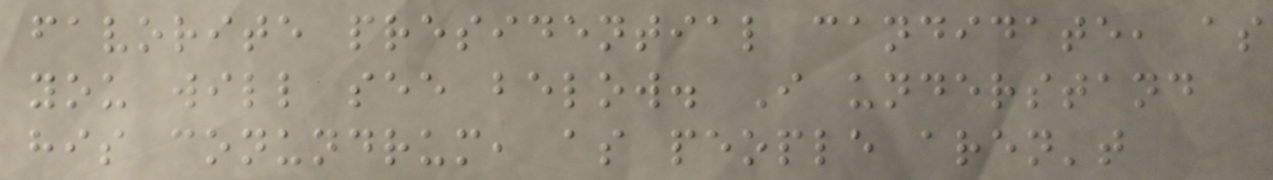favorite presidential candidate, as
you will see below. I understand
his conundrum, as people aren't
